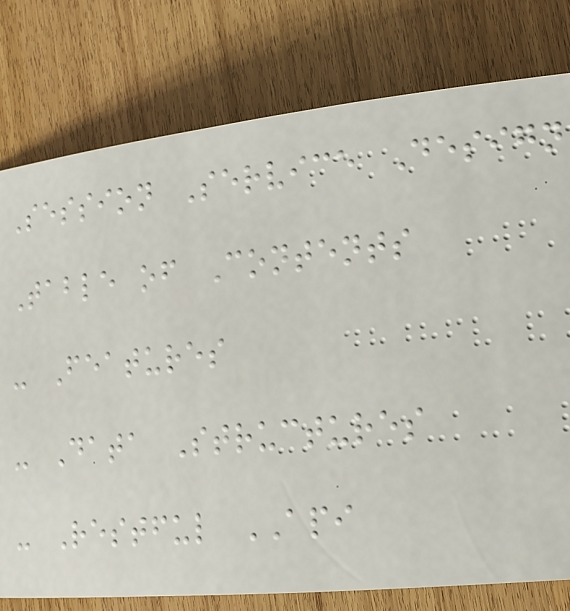Session Service Design
Table of Contents
- Features
- Data Structures
- Restful API
